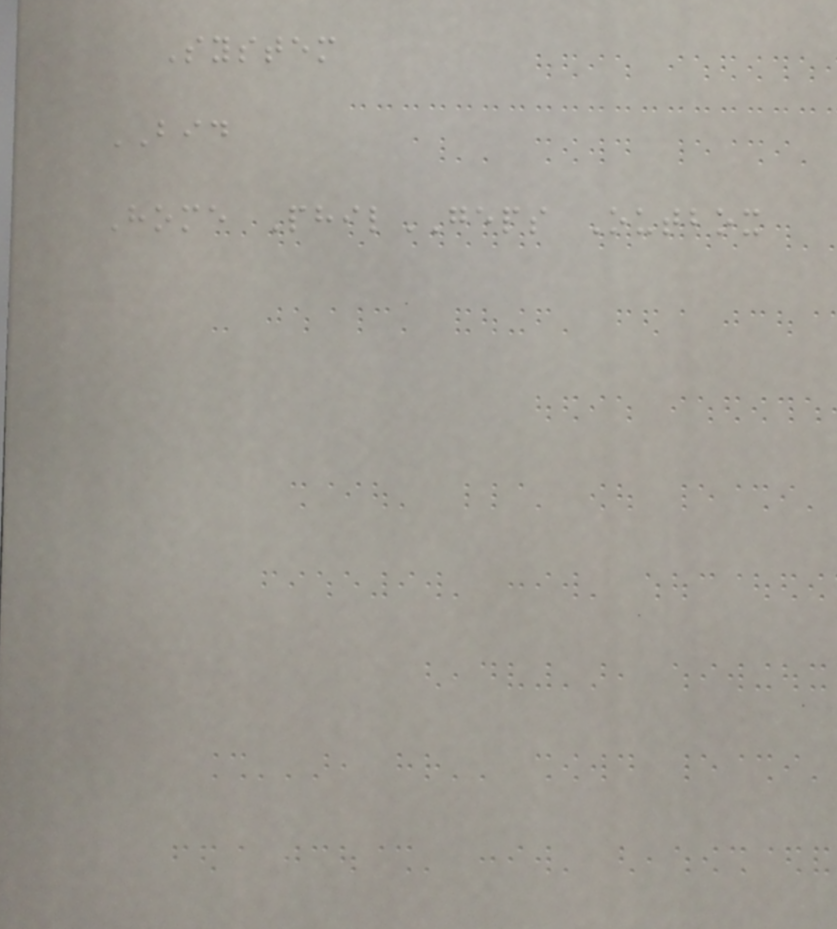System
BID
Home PhilGEPS Outbox
